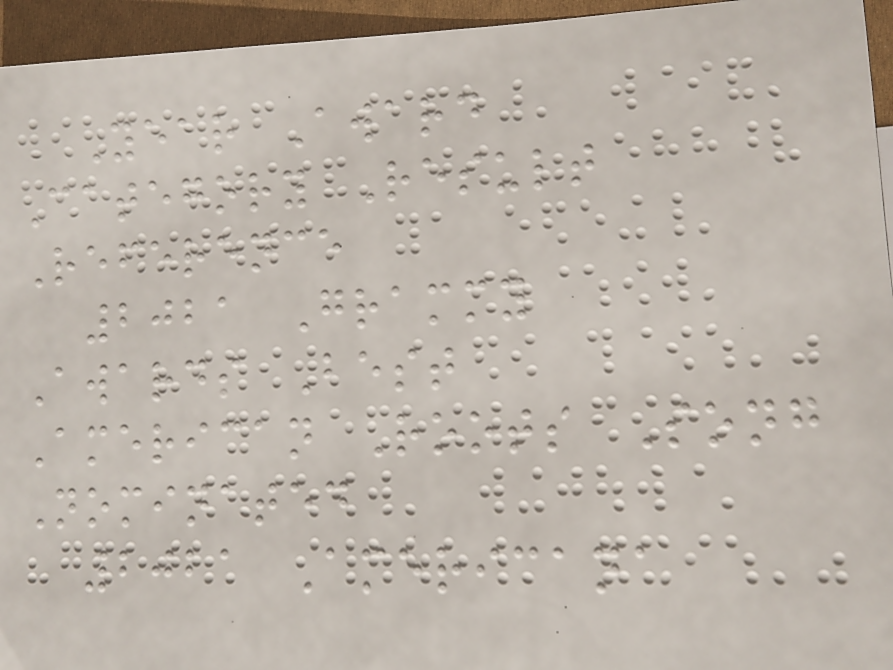Year Award
Category Result
Reference
2021 Grammy
Awards Best
American Roots Song
Nominated
2021 Americana
